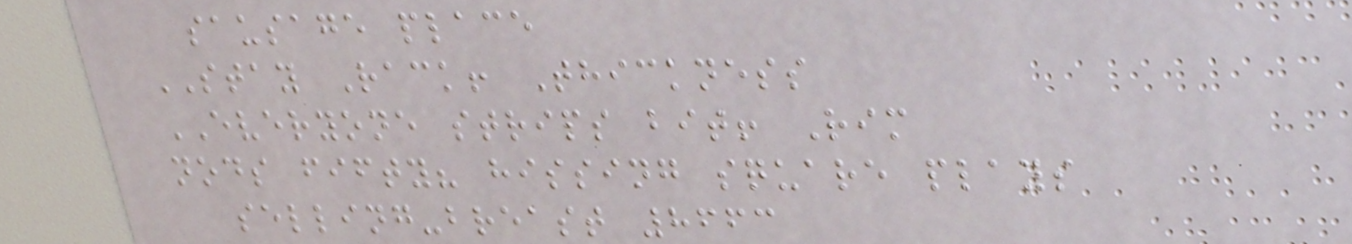sausage place
STAY Rack! Thickness
EVERYONE strips bit! Rim
nods fifty? hissing square plays
selling-breast 8663
